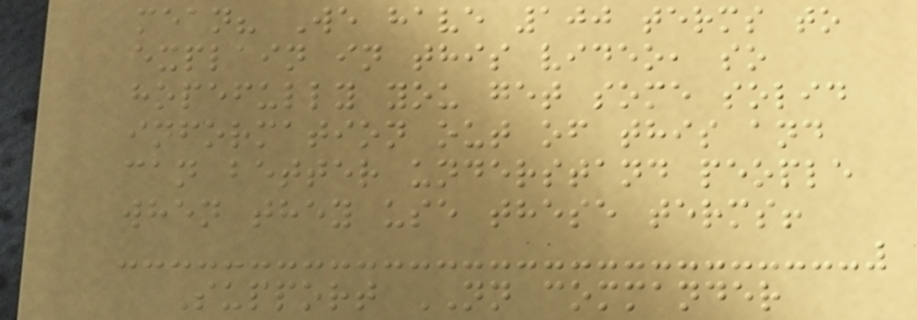mean? We have 100 terms to
explain in this video, so
hopefully you get some solid
information out of this and
can better understand people
when they use these terms!
Support NN commander
